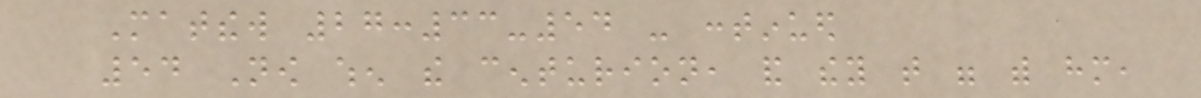Matthew 27:33-54 - continued
54 Now when the centurion, and they that were with him,
